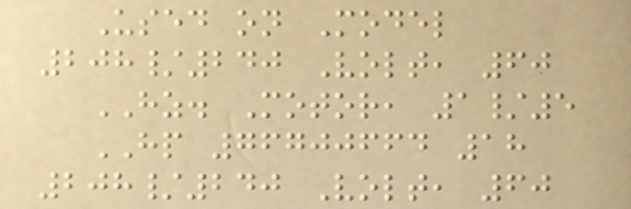Used on Model
208/240 Volt, 60
HZ. Motor, 1/5
HP 76700664 18
208/240 Volt, 60
